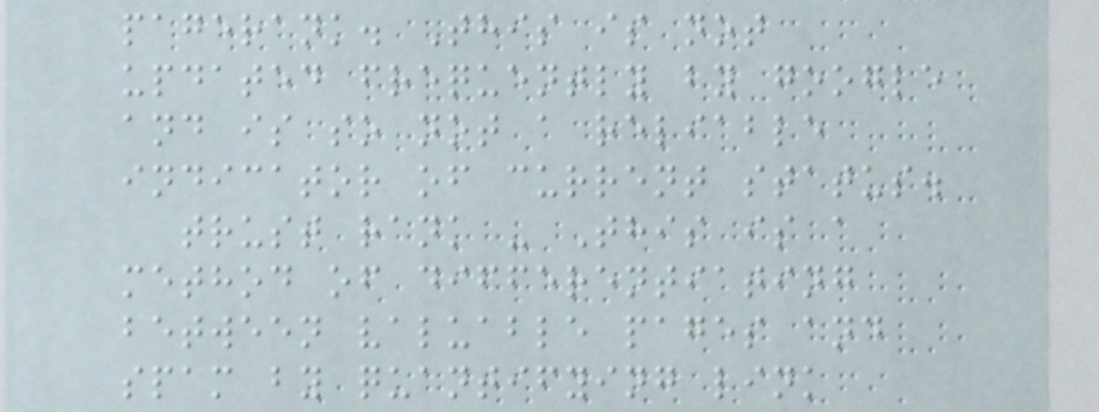pagerank. This is not
updated frequently by google
and is so not a reliable
indicator of current status.
trust rank - This is a
method of differentiating
between valuable pages and
spam by quantifying link
